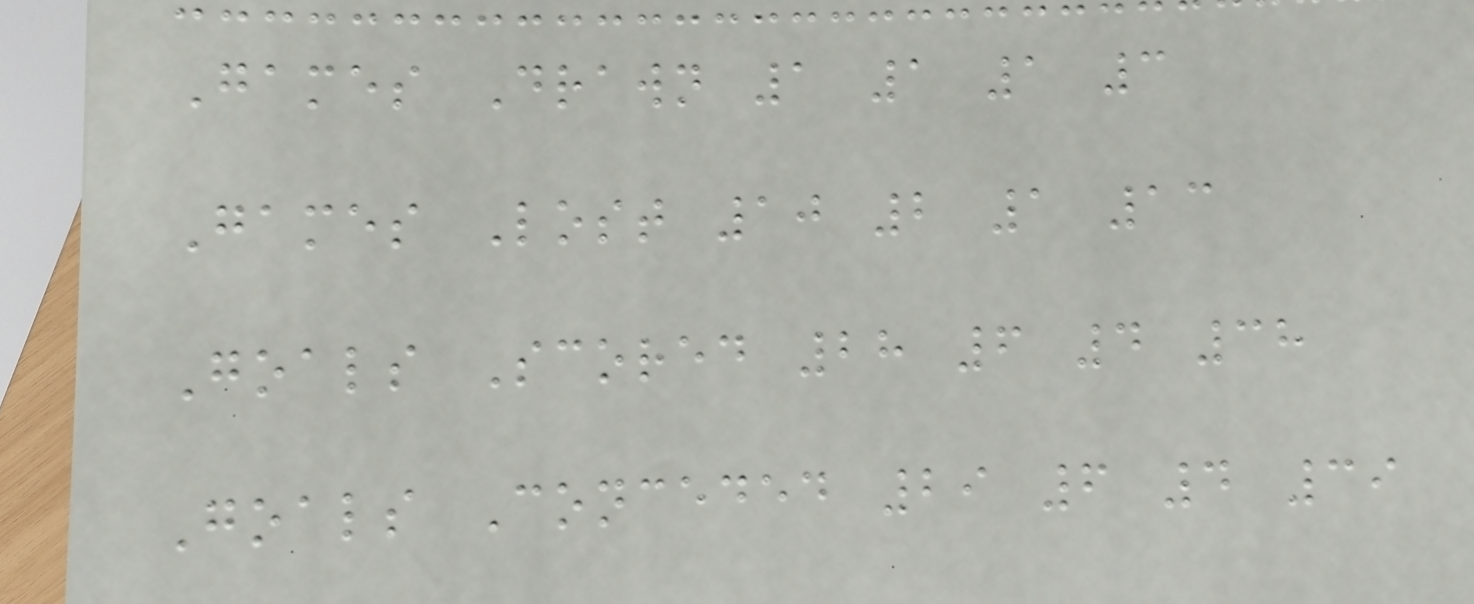Games Drawn 1 1 1 3
Games Lost 10 2 1 13
Goals Scored 28 6 4 38
Goals Conceded 29 6 4 39
